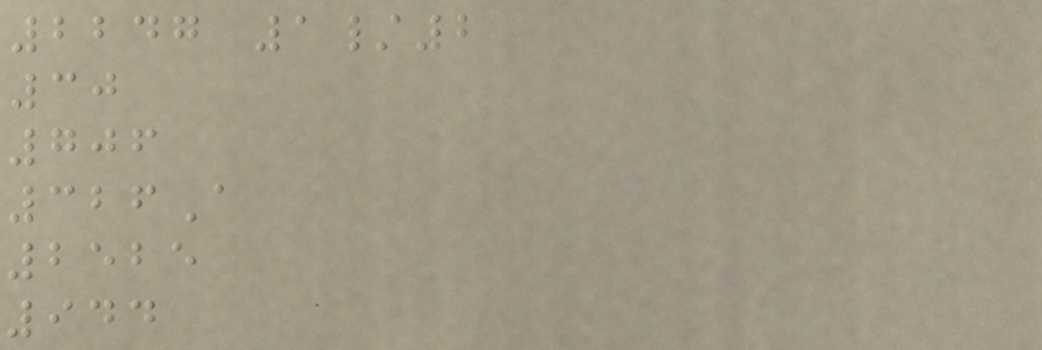2247 1/2
30
706
326A
2525
944
